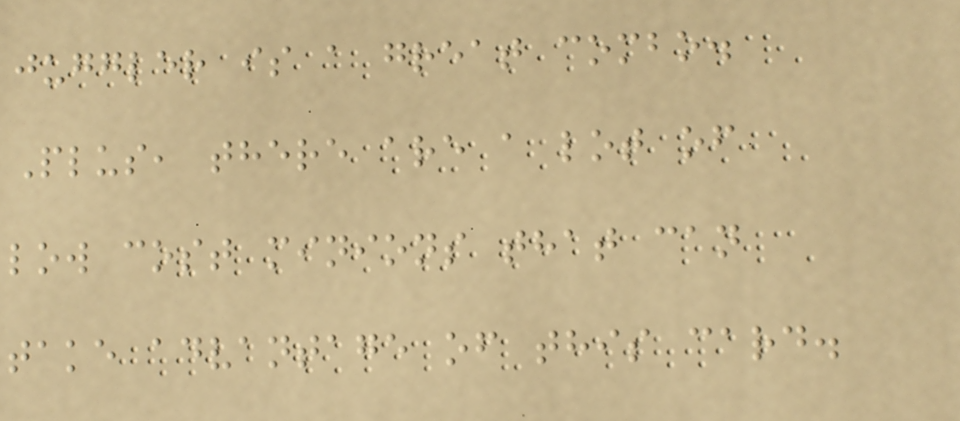juggler is a great combo.
Plus, there are a lot of
low cost minions that can
take advantage of this card.
